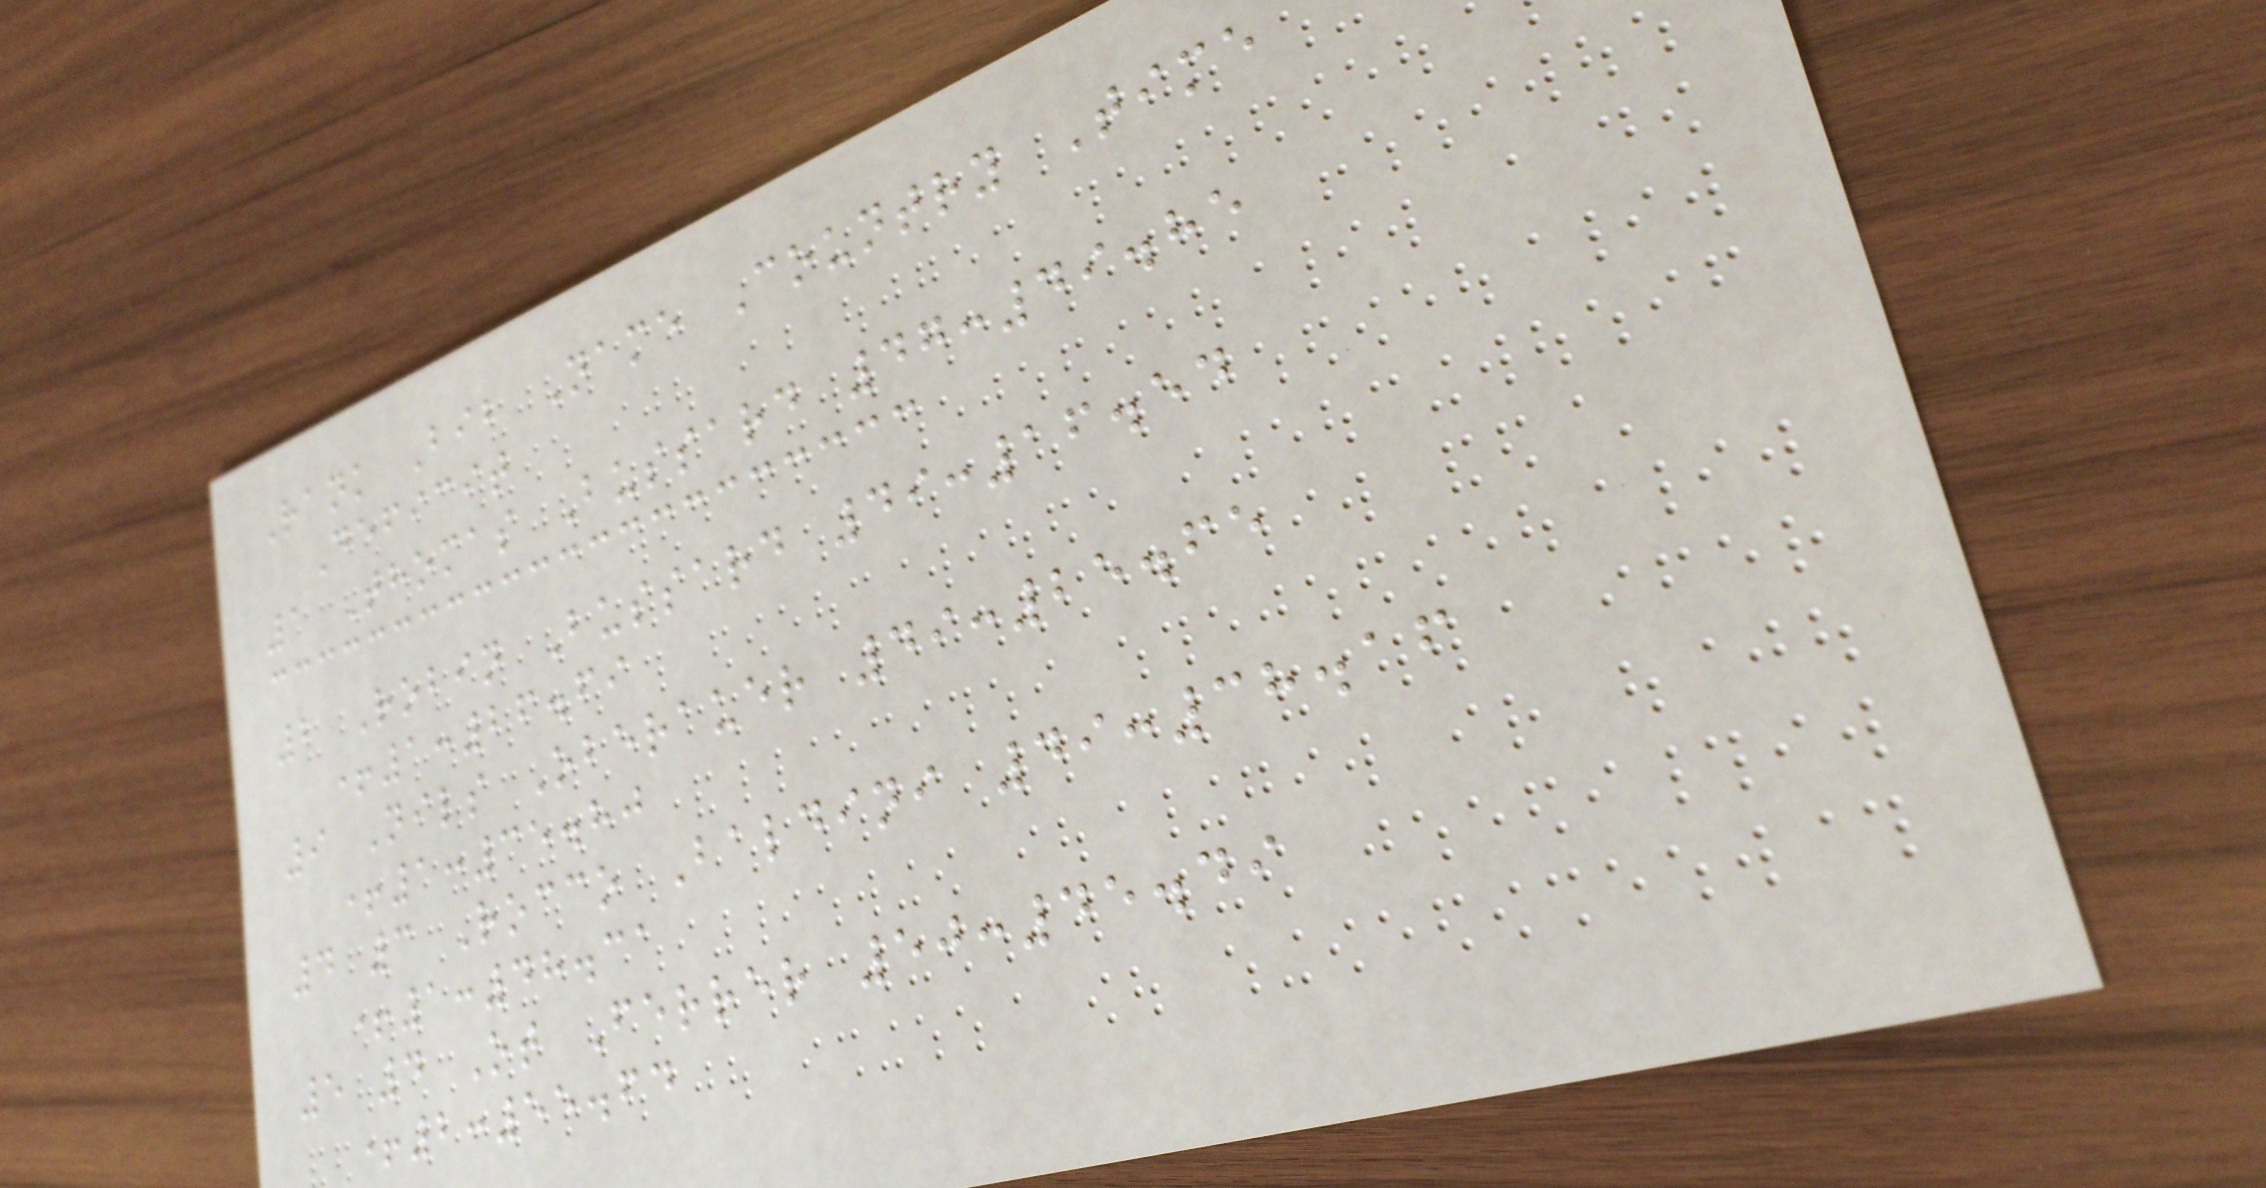Rank Bib Name Country Time
Deficit
1 Thomas Bussard 47:49.85
2 Robin Bussard 49:16.54
+1:26.69
9 Nils Oberauer 49:25.65
+1:35.80
4 3 Rocco Baldini 49:38.16
+1:48.31
5 4 Ot Ferrer 50:45.49
+2:55.64
